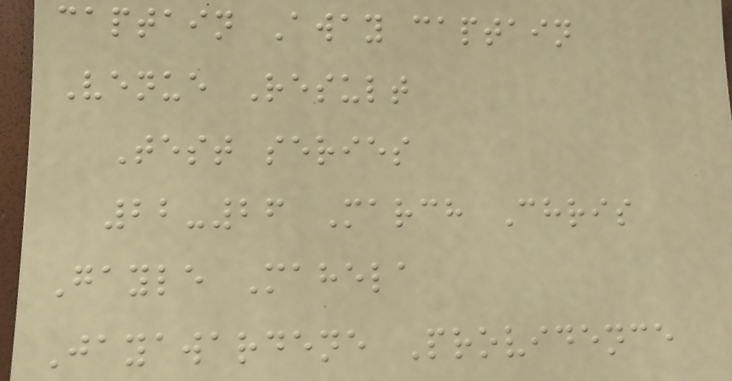captain Away captain
Venue Result
Test series
22-26 March Chris
Gayle Mahela
Jayawardene Providence
